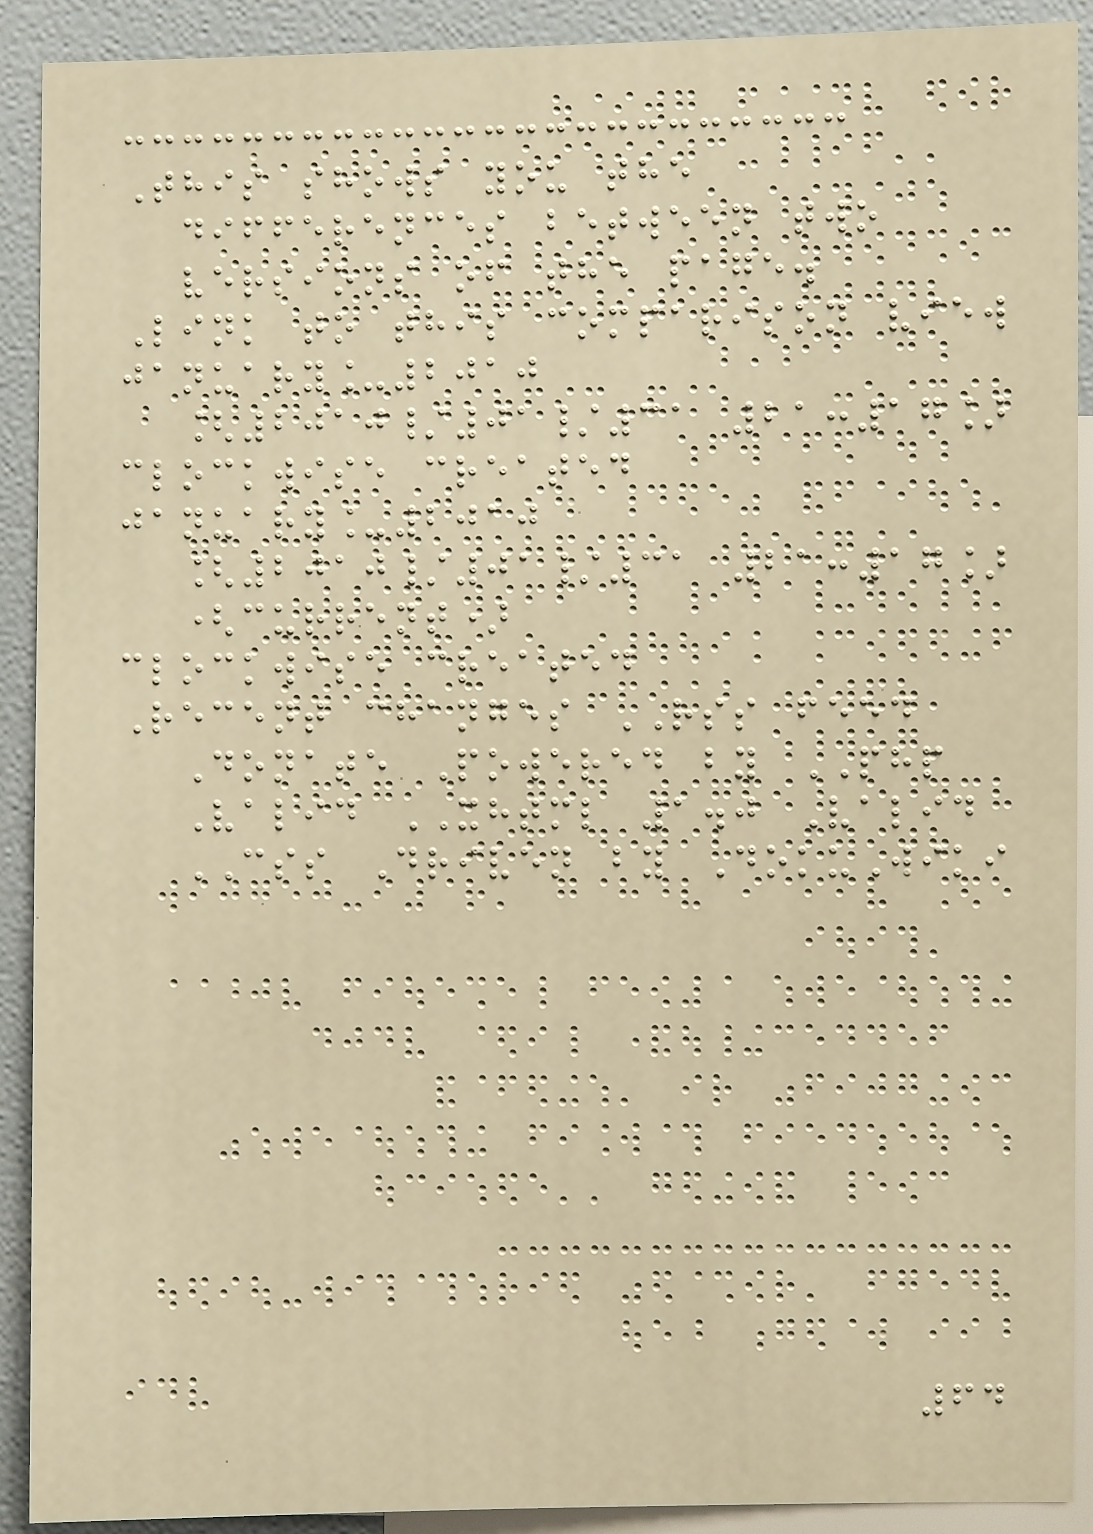This shows you the
differences between two
versions of the page.
Link to this comparison view
january_2010
[2010/01/31 21:17]
clockwise created
january_2010
[2010/01/31 21:17]
(current)
clockwise created
Recent changes RSS feed
Donate Powered by PHP
Valid XHTML 1.0 Valid
CSS Driven by DokuWiki
64
